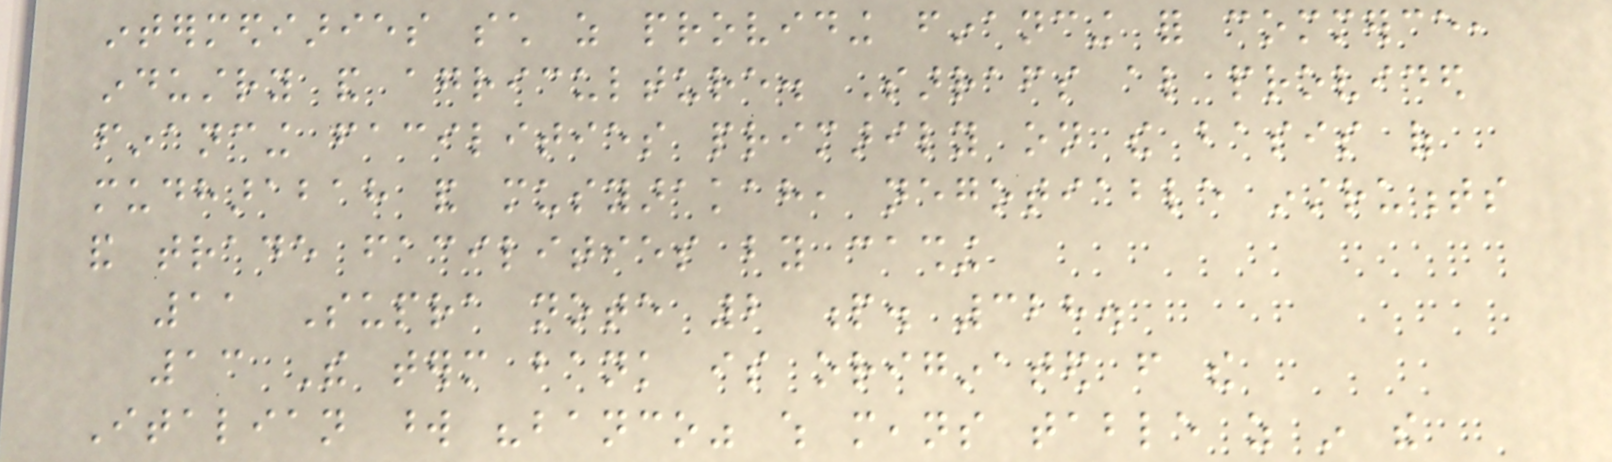intermediaries such as providing financing for commerce,
industry and agriculture. Sarrafs also provided
financing facilities primarily on the basis of
mudharabah and musyarakah, negotiable instruments
and trade facilities by cashing
11 Supra note 2 p. 328.
13 The term bank is originated from the
Italian word "banco" which means table as in the
